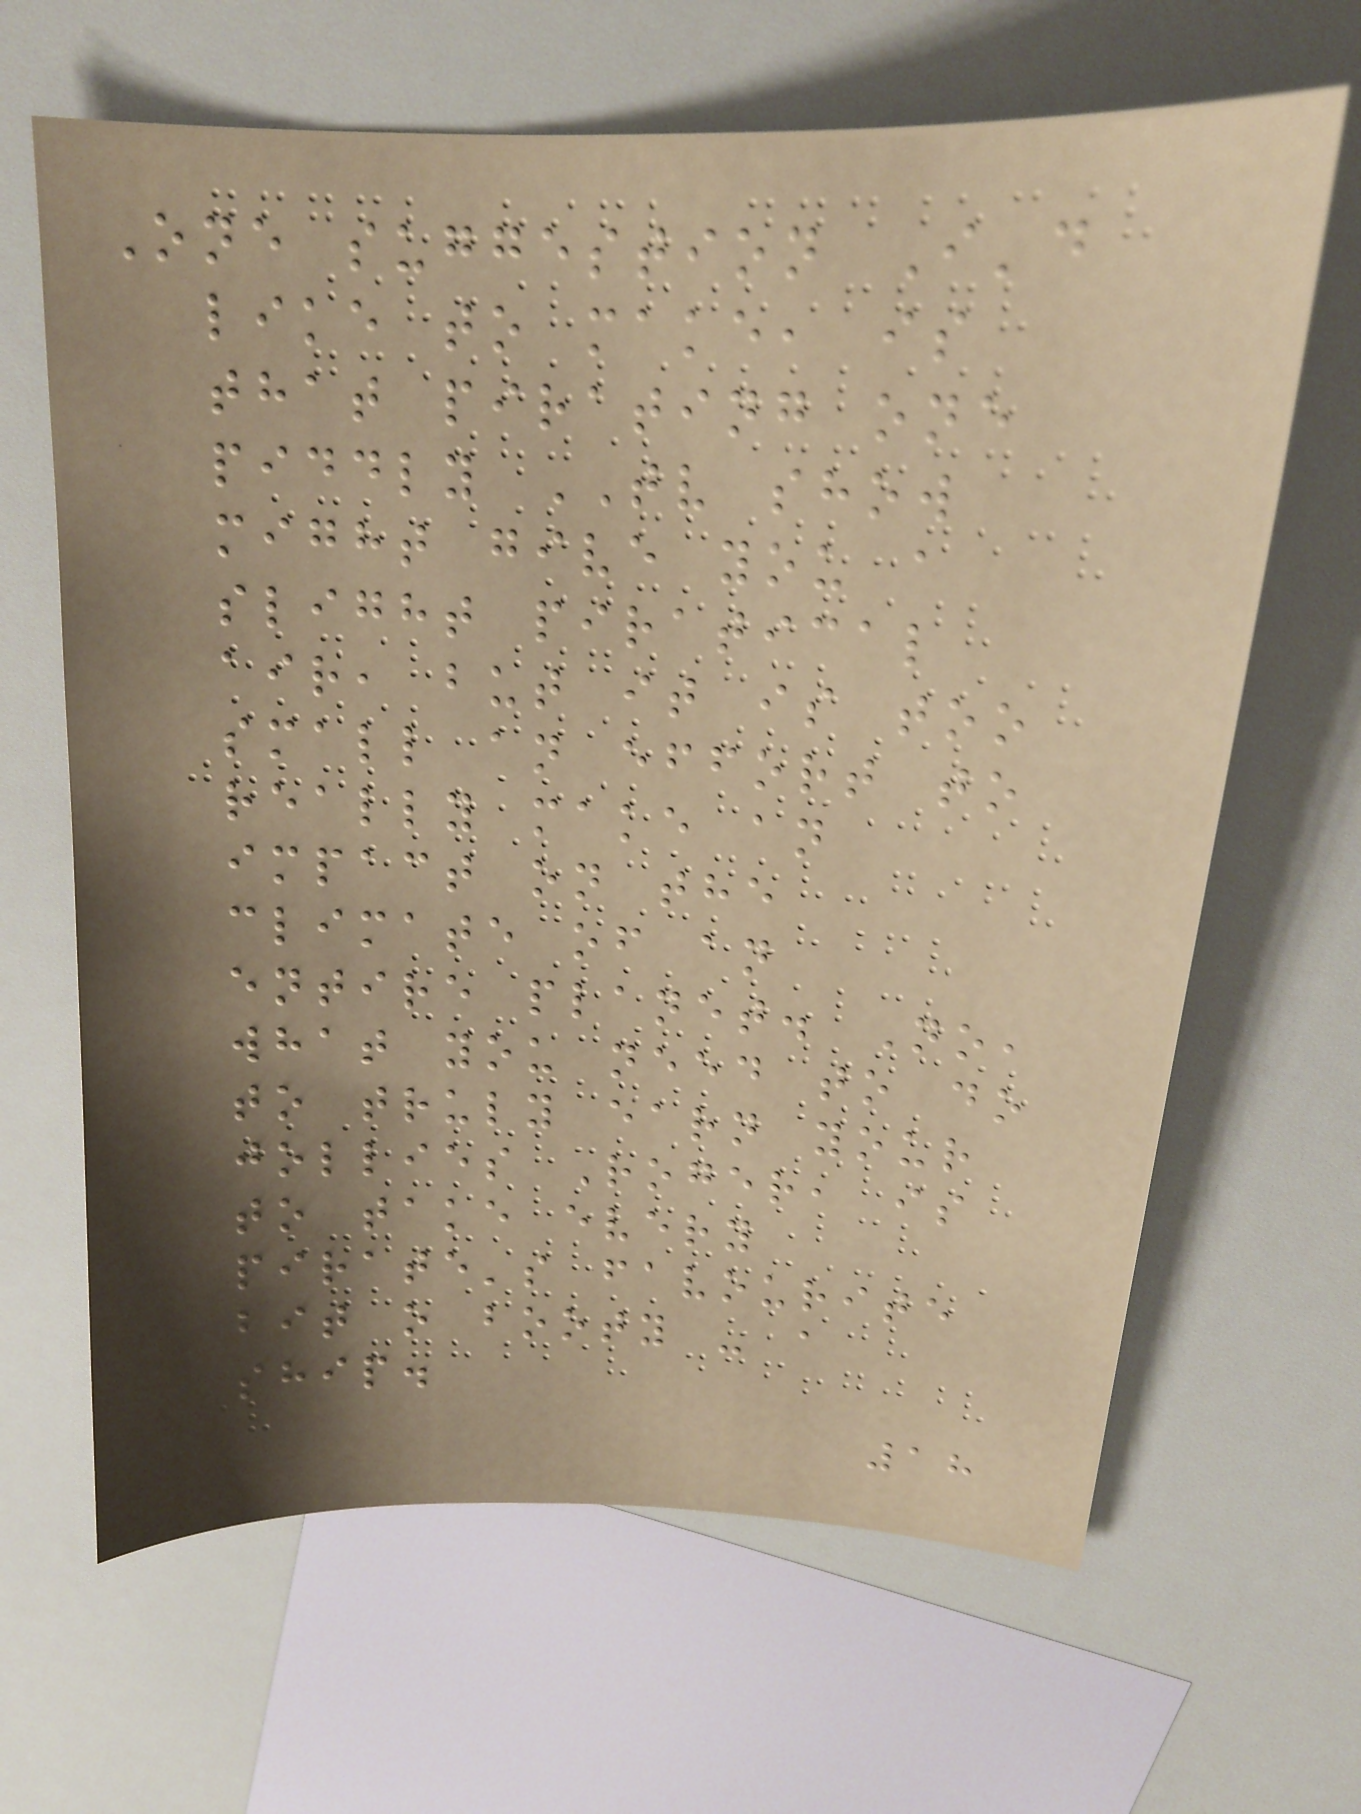One suggestion I'd
like to make, is
that pirating one
piddly TV show
might give you a
slight piratical
air, but it is too
small an effort to
really make an
impact on the
climate of an
entire planet. No,
what you need to do
to truly earn your
jollies Roger, is
to take every
pirate's favourite
bit o booty - a
ship.
18
